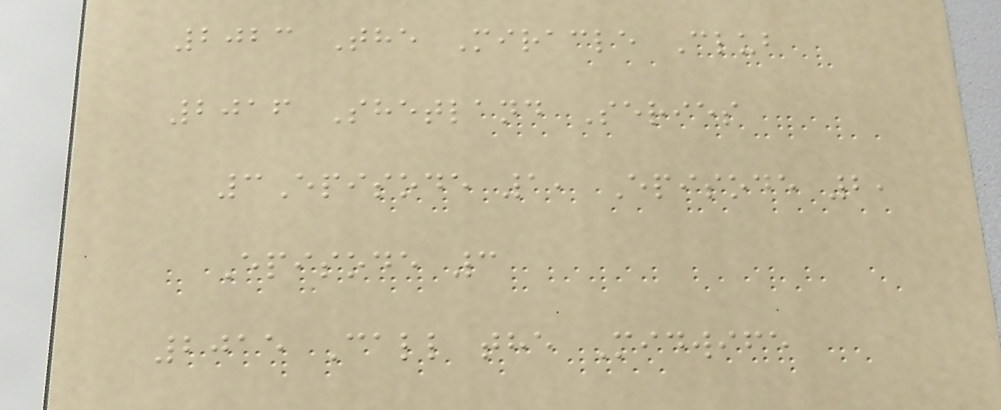2023 The Miracle Club
2016 Shetland Series
3Episode 1, Episode 2,
Episode 3
2015 Call the Midwife
